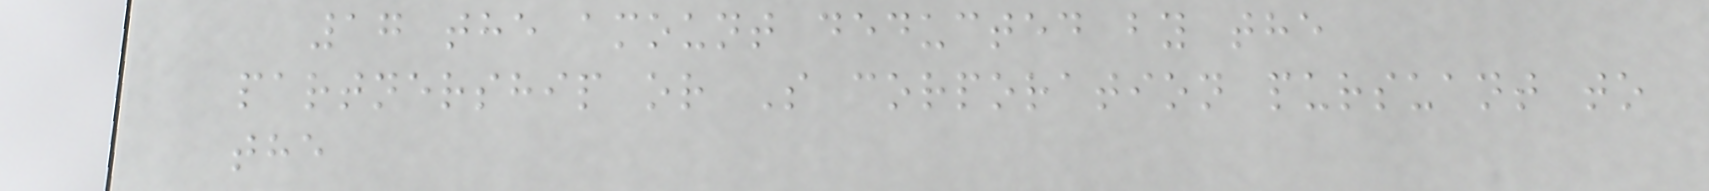17 the amount deducted by the
partnership or S corporation pursuant to
the
